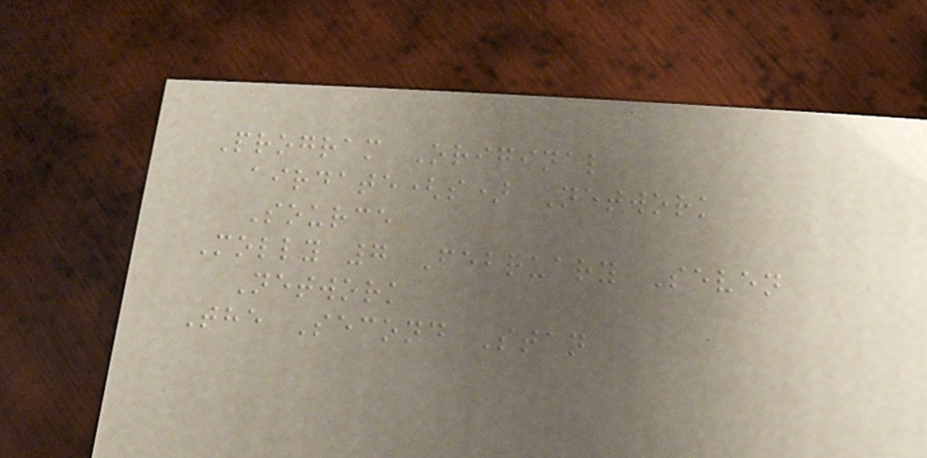Program Original
airdate(s) Network
Source
Molly 7 February Seven
Network
The Second Stan
